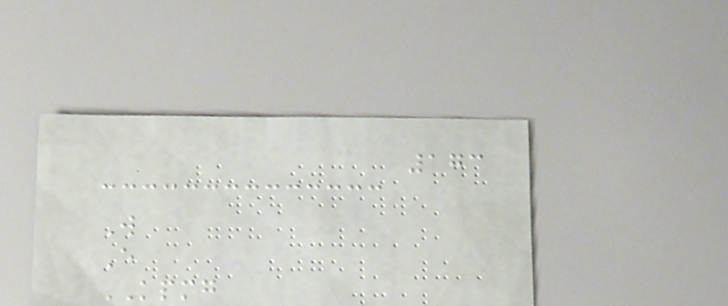173
W
E
KPMG
